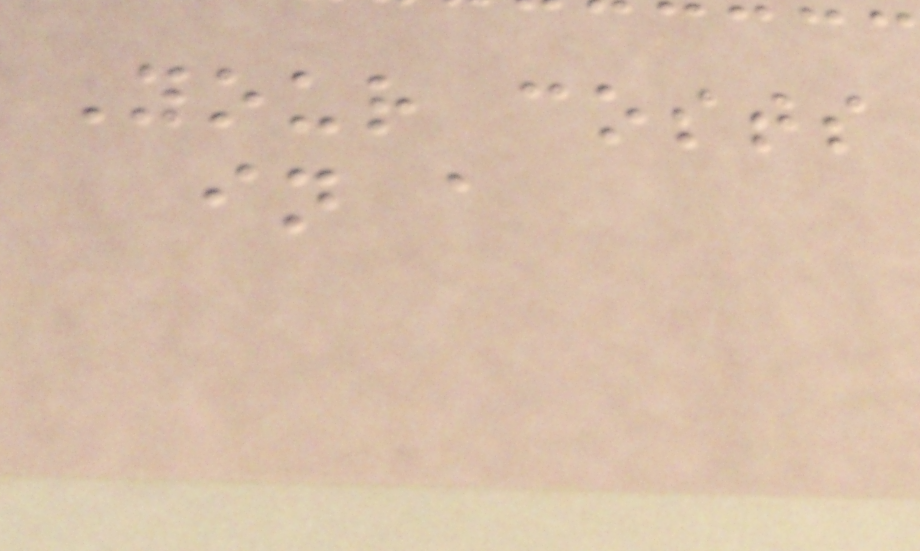Your costs
in a
